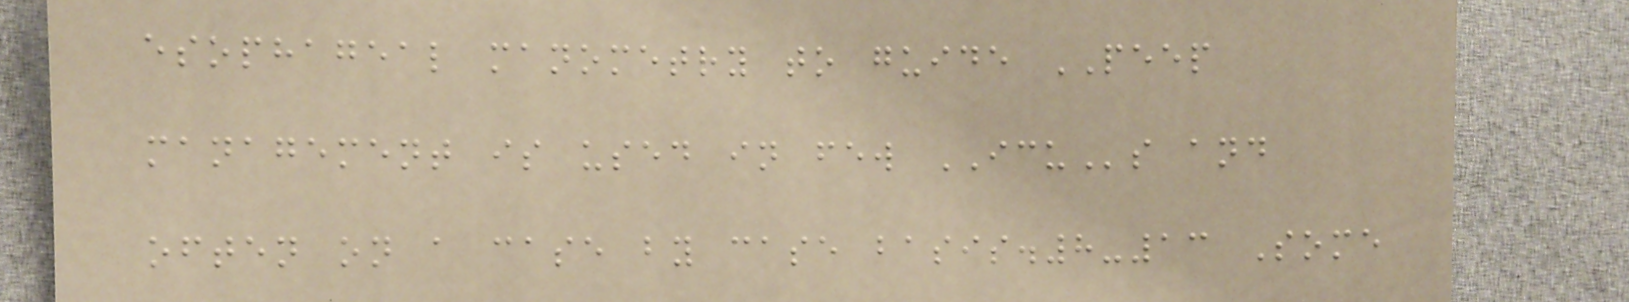esophageal manometry to guide PEEP
management is used in few ICUs and
often on a case by case basis.8-13 Some
